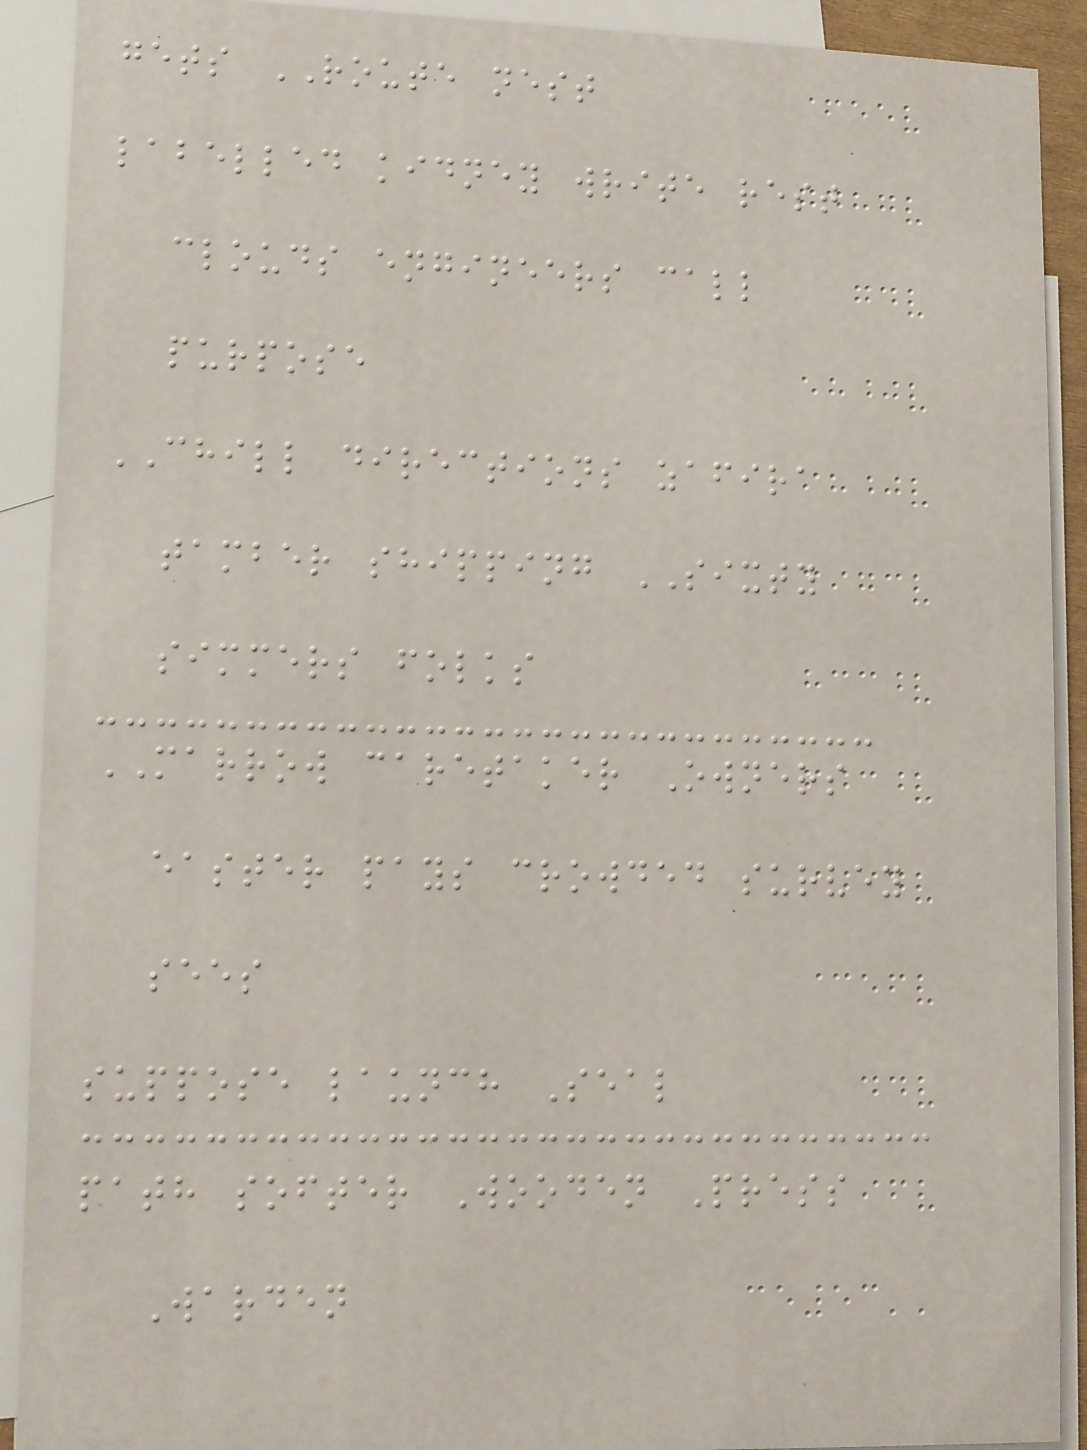gets ROUTE nest
labelled kidney write rest
clouds engineers call
purpose
CHILL directions zafira
tamber shipping SIXTY
simmers folks
MARROW caretaker Owners
easter pays crowded survey
sees
suppose launch Seal
path softer Wooden Press
Warden
